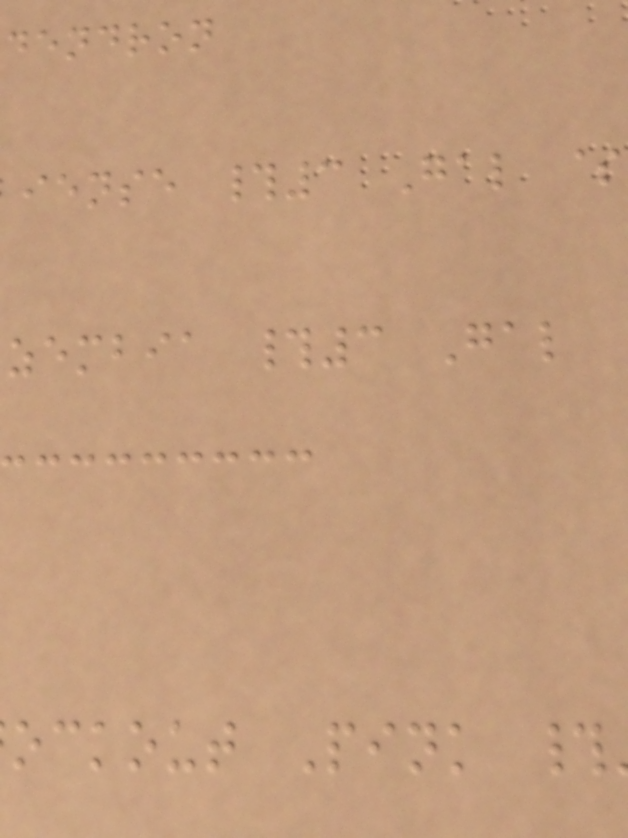dendron
iense #3 Gal $
zembia #3 Gal
ockout Pink #
